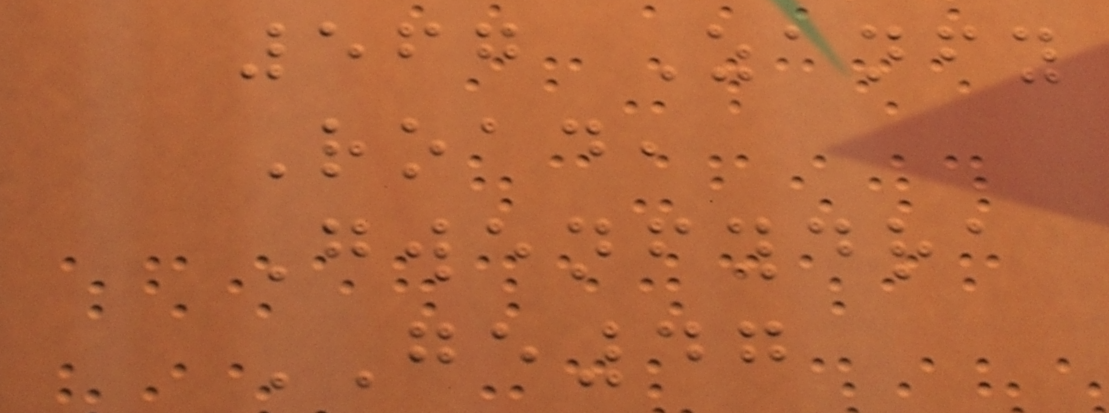567 Zanfy
Road,
Gwenfydra
GE47
